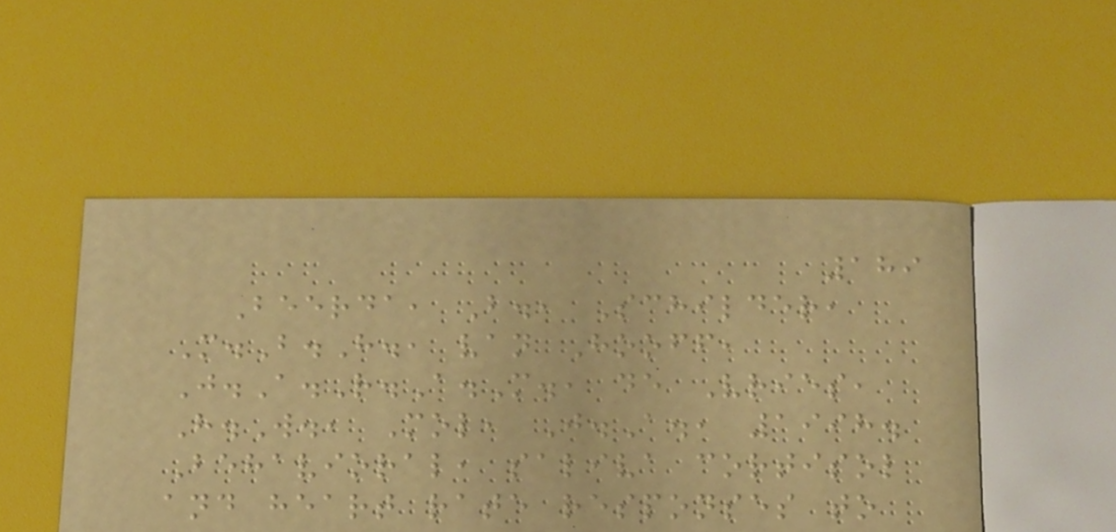189
Beerda, B., Schilder,
M.B.H., van Hooff,
J.A.R.A.M., de Vries,
H.W., Mol, J.A., 1998.
Behavioral, saliva cortisol
and heart rate responses to
